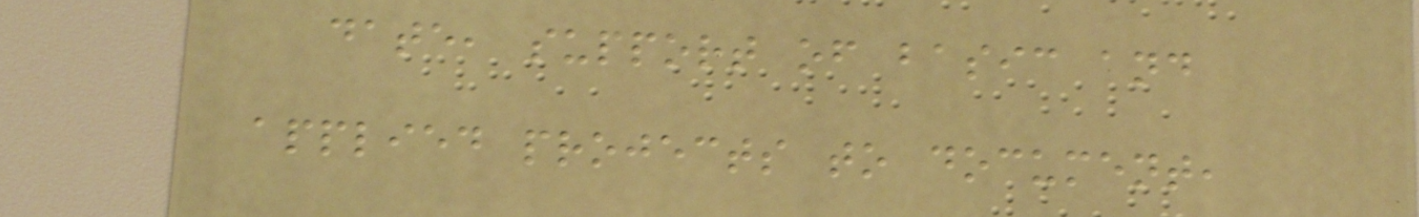date, support of basic and
applied projects to document,
